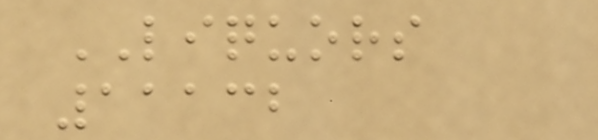LIQUORS
11132
